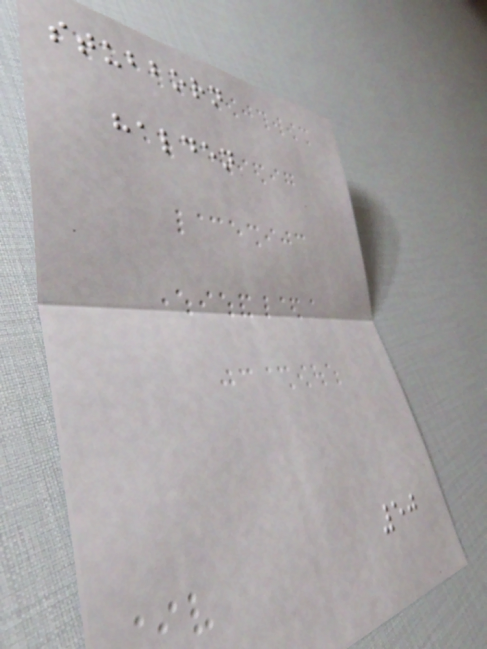stubborn
halden
50
